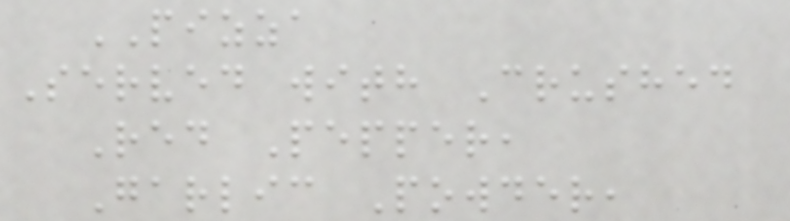PIZZA
Served with Crushed
Red Pepper,
Garlic Powder,
